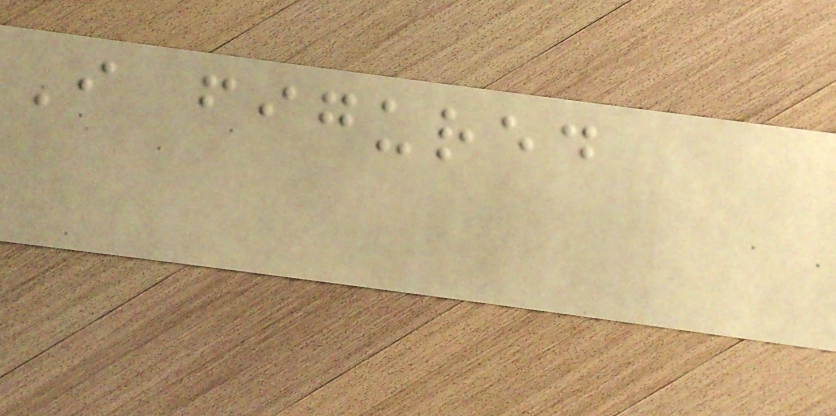I figured
